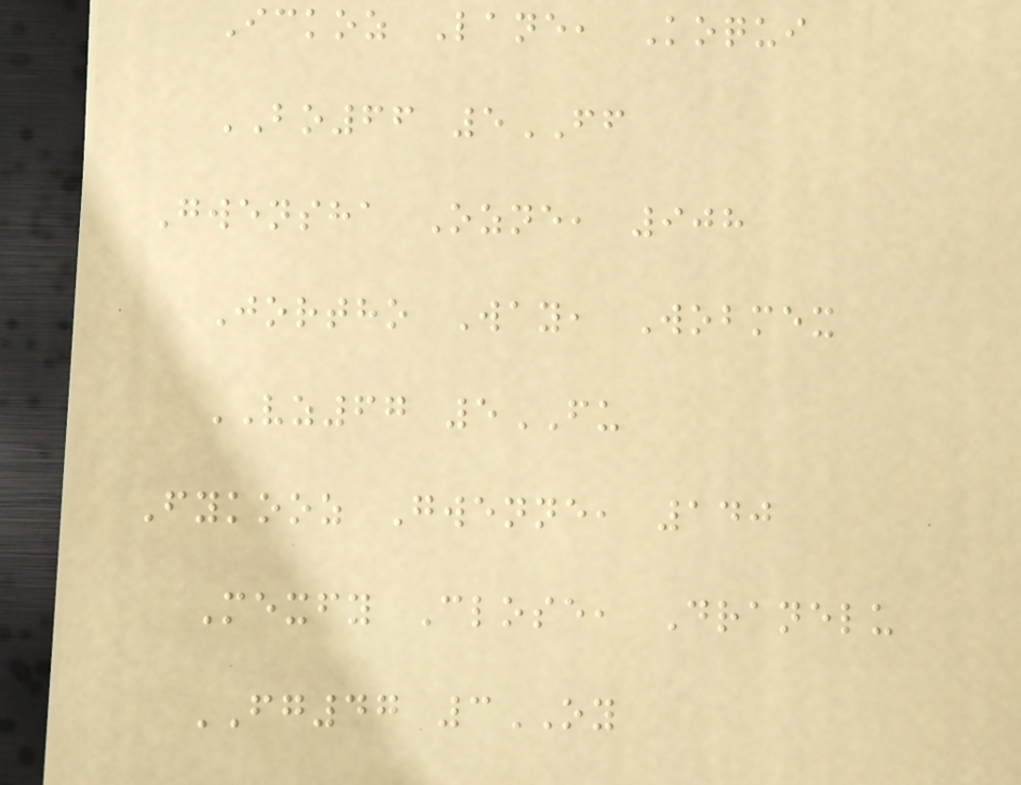Ickoz Lane, Koqui
BO66 5FF
Gwensha Ozne, 908
Jortho Way, Wobmex
VZ67 5FU
Fykooz Gwenne, 140
Mexfy Close, Dranelu
FG47 3OY
